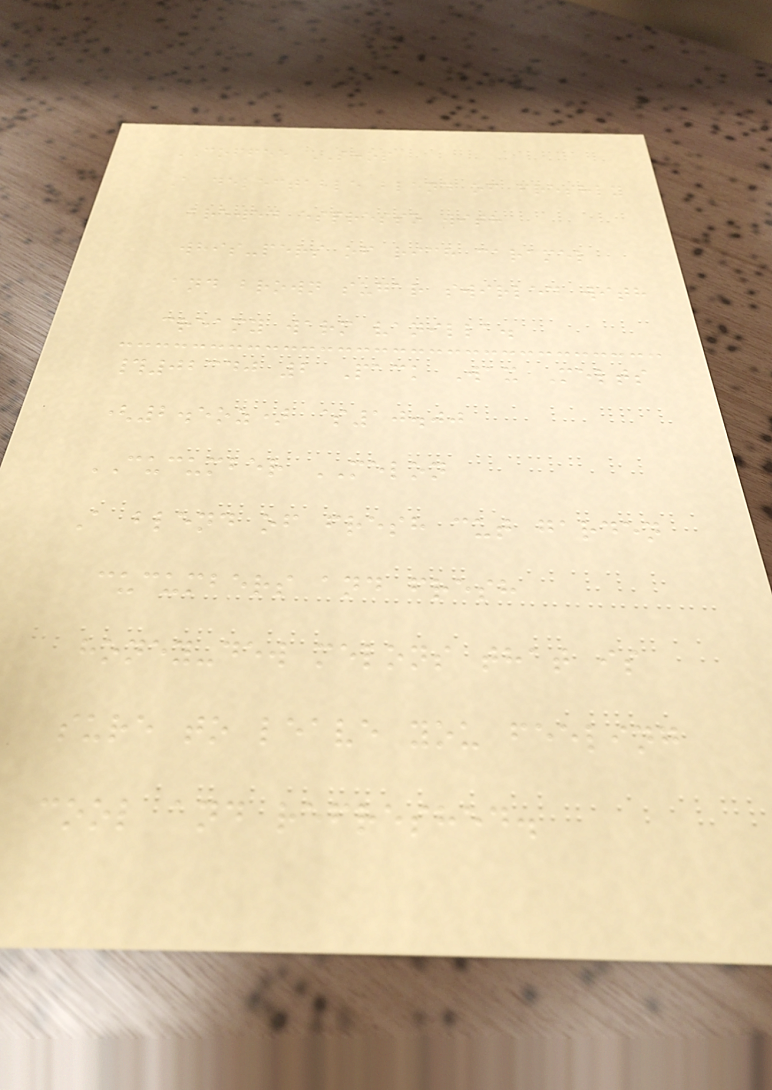COFFEE SHOP
A delectable blend of freshly
brewed espresso with
whis-pers of rich caramel
and brown sugar swirled with
creamy warm vanilla.
#02340 2 Pack Wax Melts
(2.5oz) $10.00
CUCUMBER MELON
A blend of fresh cut garden
cucumbers and fresh
honey-dew melons that is
sure to leave you feeling
cool and refreshed.
